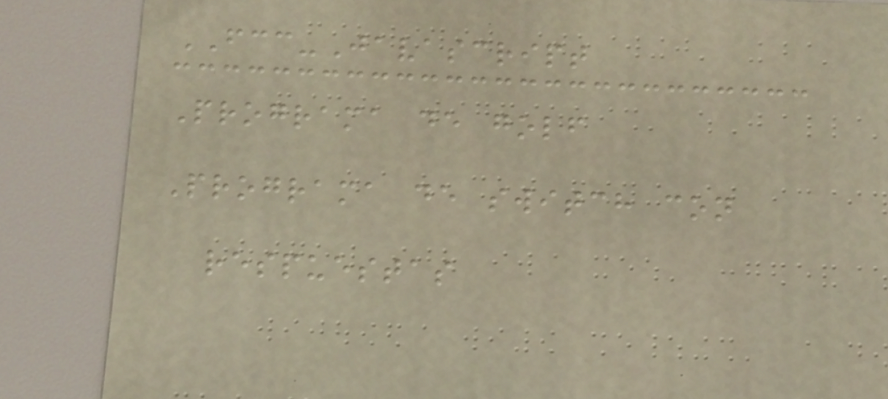FCC-Javascript
Programa de golf
Programa de switch con
respuestas
